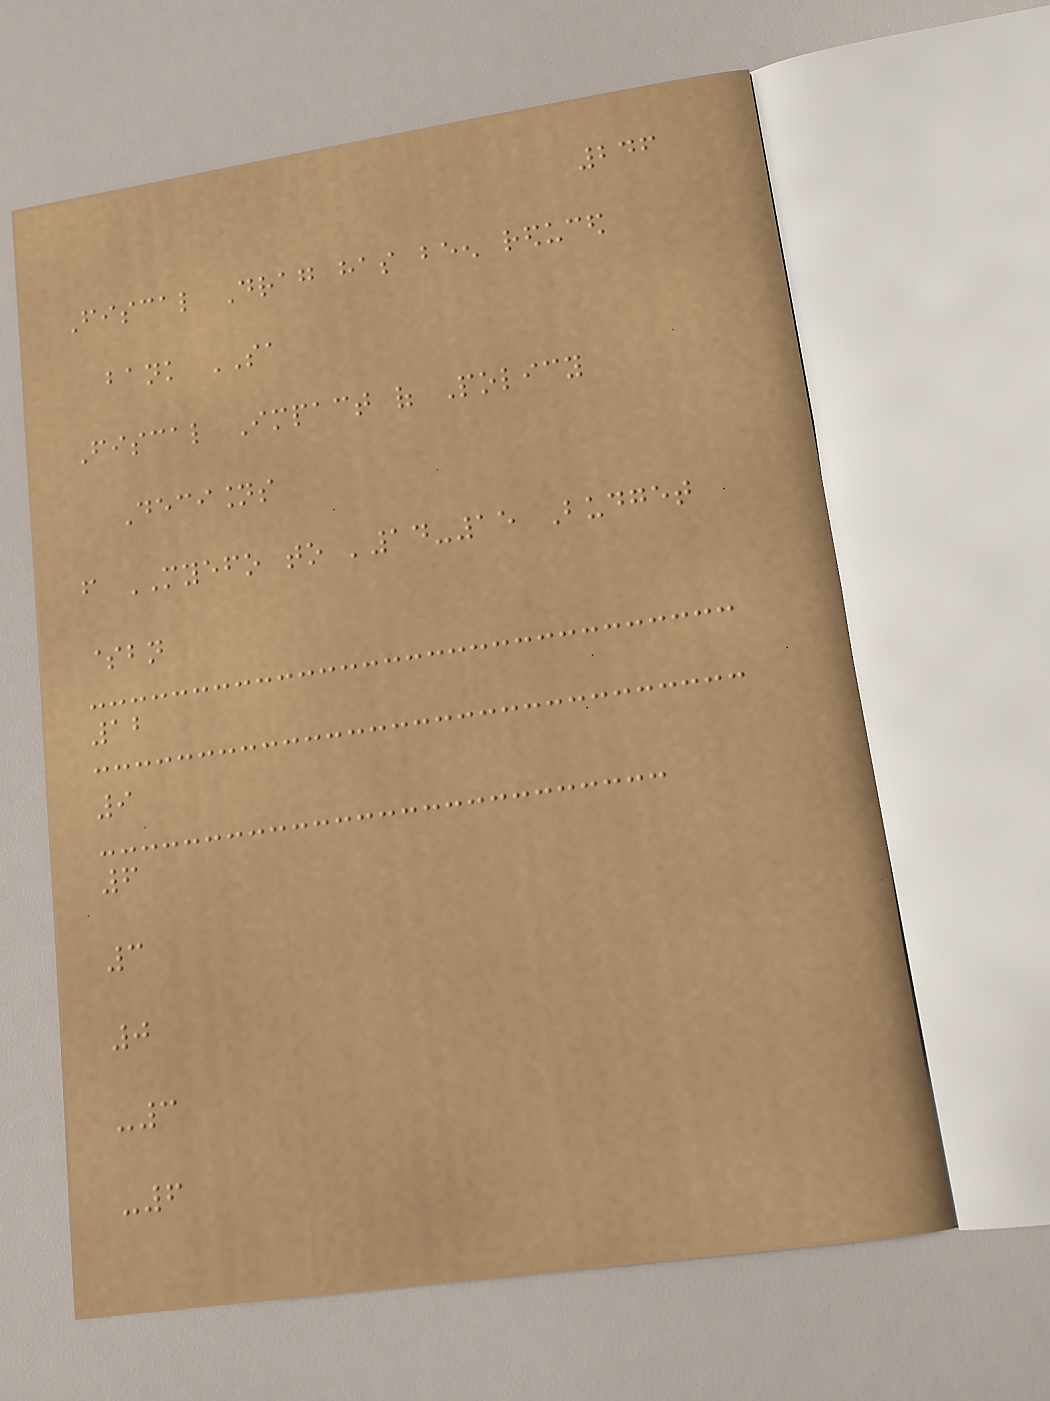246
Fiscal Drag has been reduced
bank SA
Fiscal Impact of Policy
Decisions
from MYEFO to '14-15 Budget
$bn
12
9
6
3
0
-3
-6
